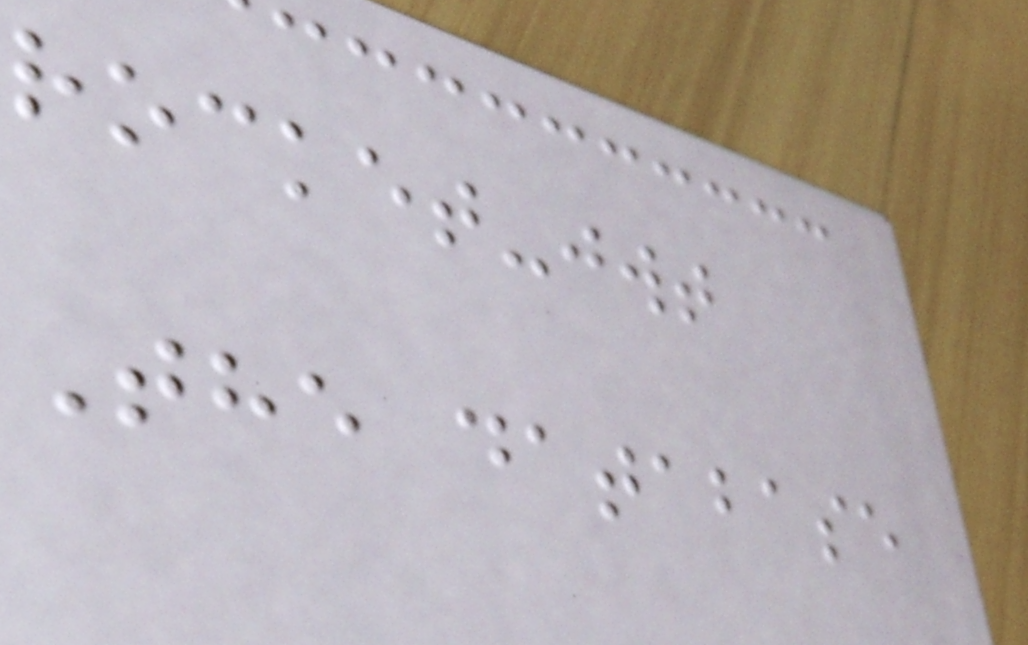rocket-jwt
The database
